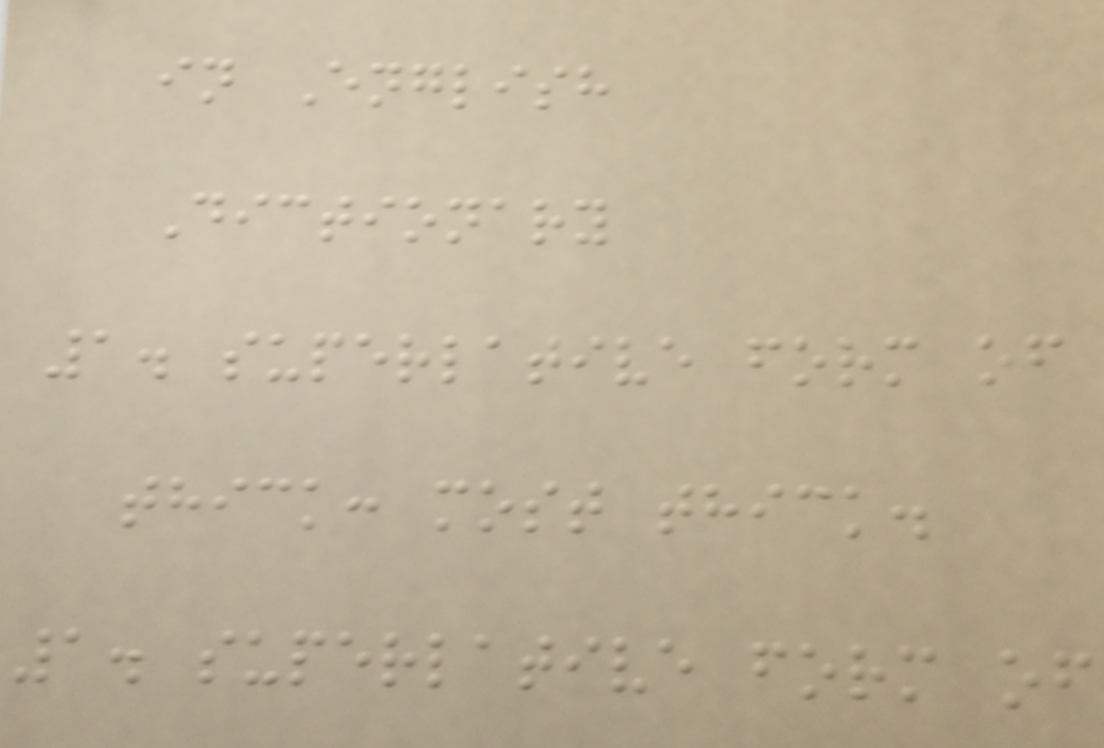in English
Dictionary
1. superlative form of
thick: most thick.
1. superlative form of
